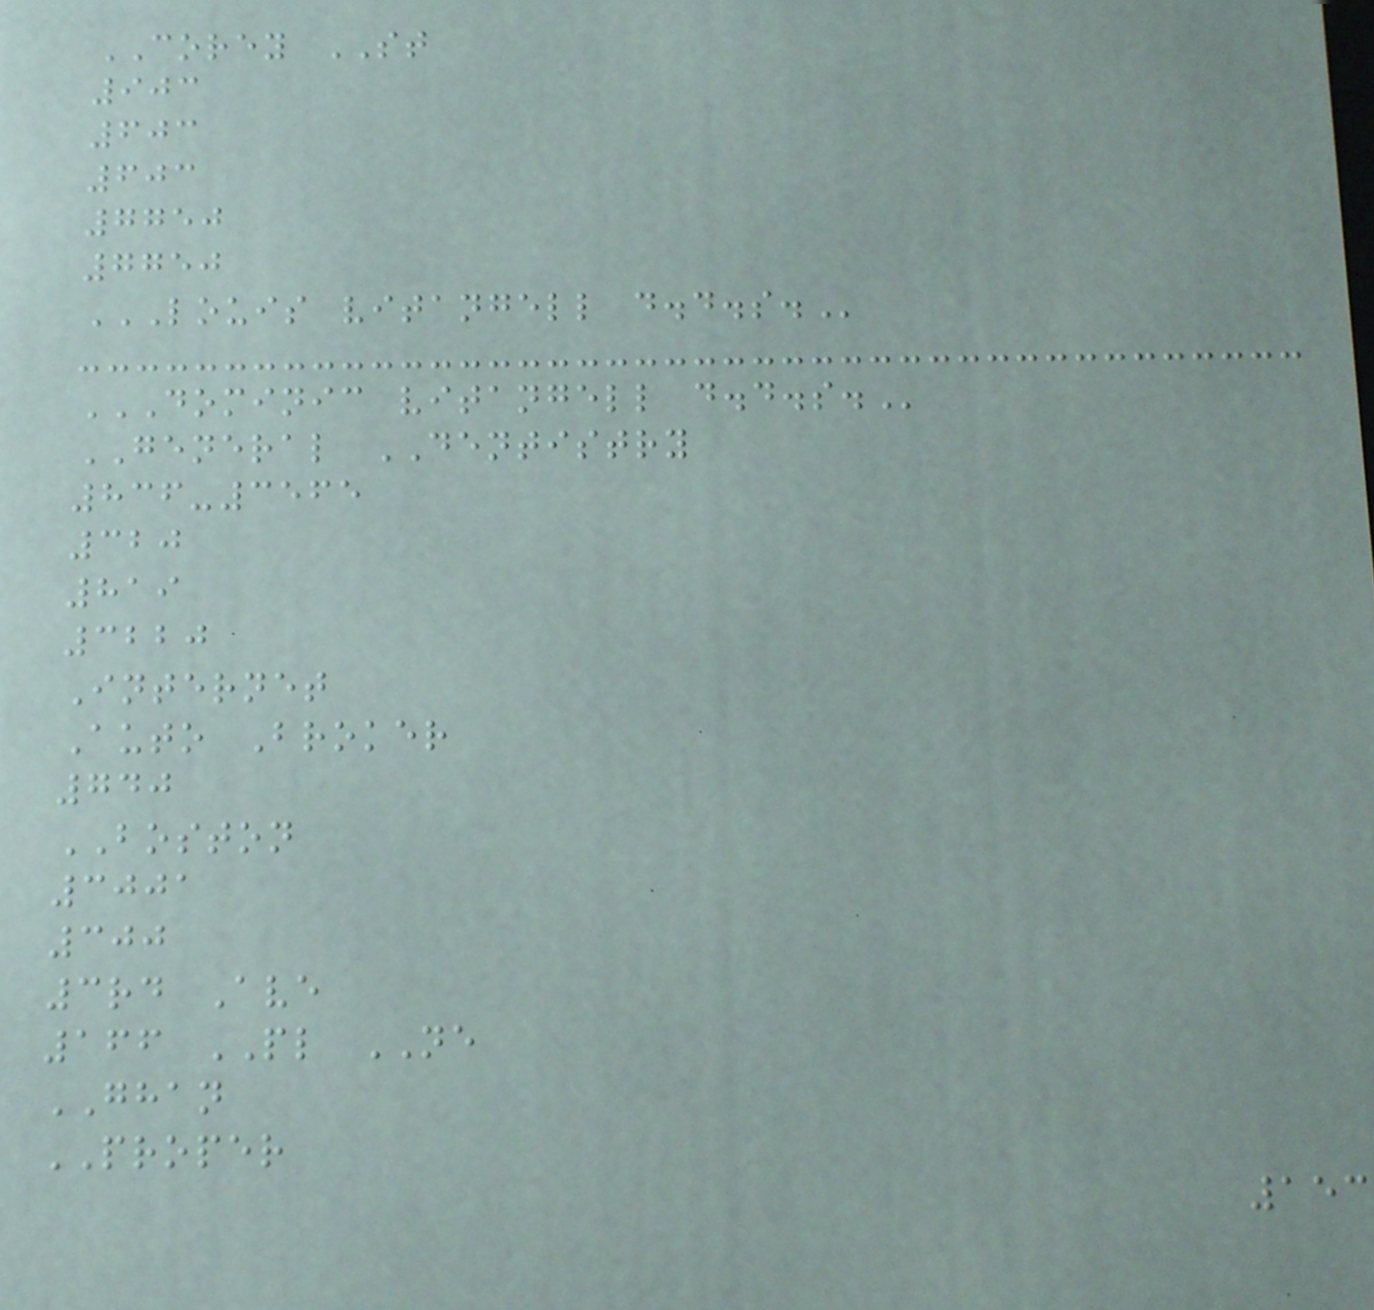COREY ST
903
603
603
7750
7750
LOUIS VITANGELL D.D.S.
DOMINIC VITANGELL D.D.S.
GENERAL DENTISTRY
836-3565
320
819
3220
Internet
Auto Broker
740
BOSTON
3001
300
3rd Ave
166 PL NE
GHAN
PROPER
153
